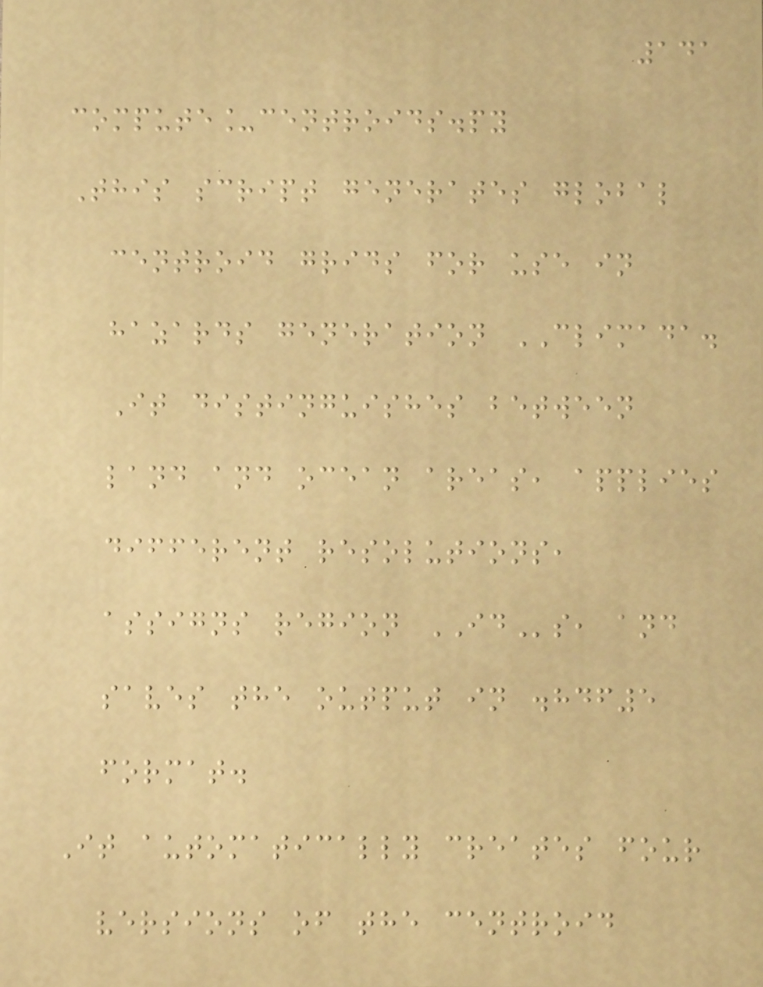141
compute_centroids.py
This script generates global
centroid grids for use in
hazards generation CLIMADA.
It distinguishes between
land and ocean areas, applies
different resolutions,
assigns region IDs, and
saves the output in .hdf5
format.
It automatically creates four
versions of the centroid
